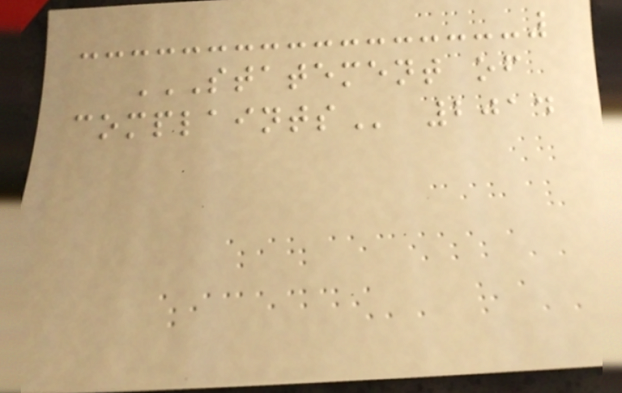STATEMENT OF
COMPLAINTS 2014
